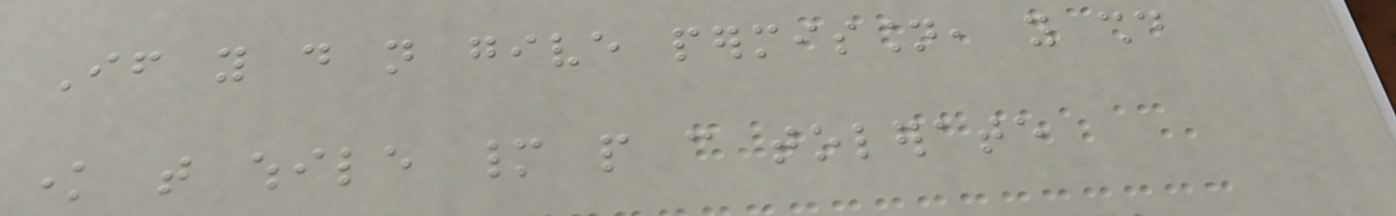If you do not give permission, you should
know that while many people can tolerate
